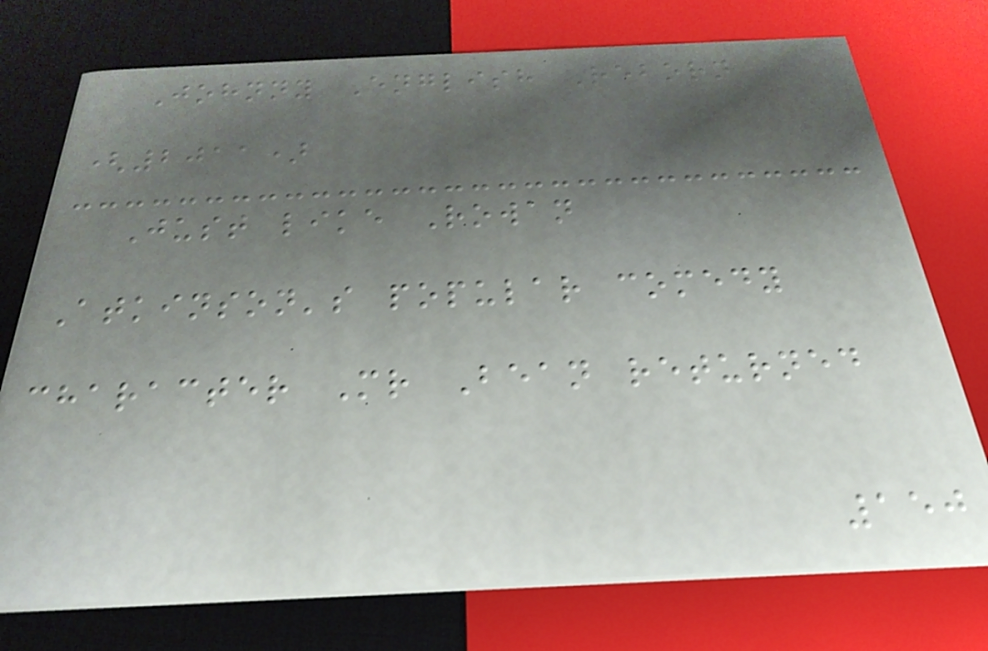Johnny English Reborn
(2011)
Just like Rowan
Atkinson's popular comedy
character Mr Bean returned
150
